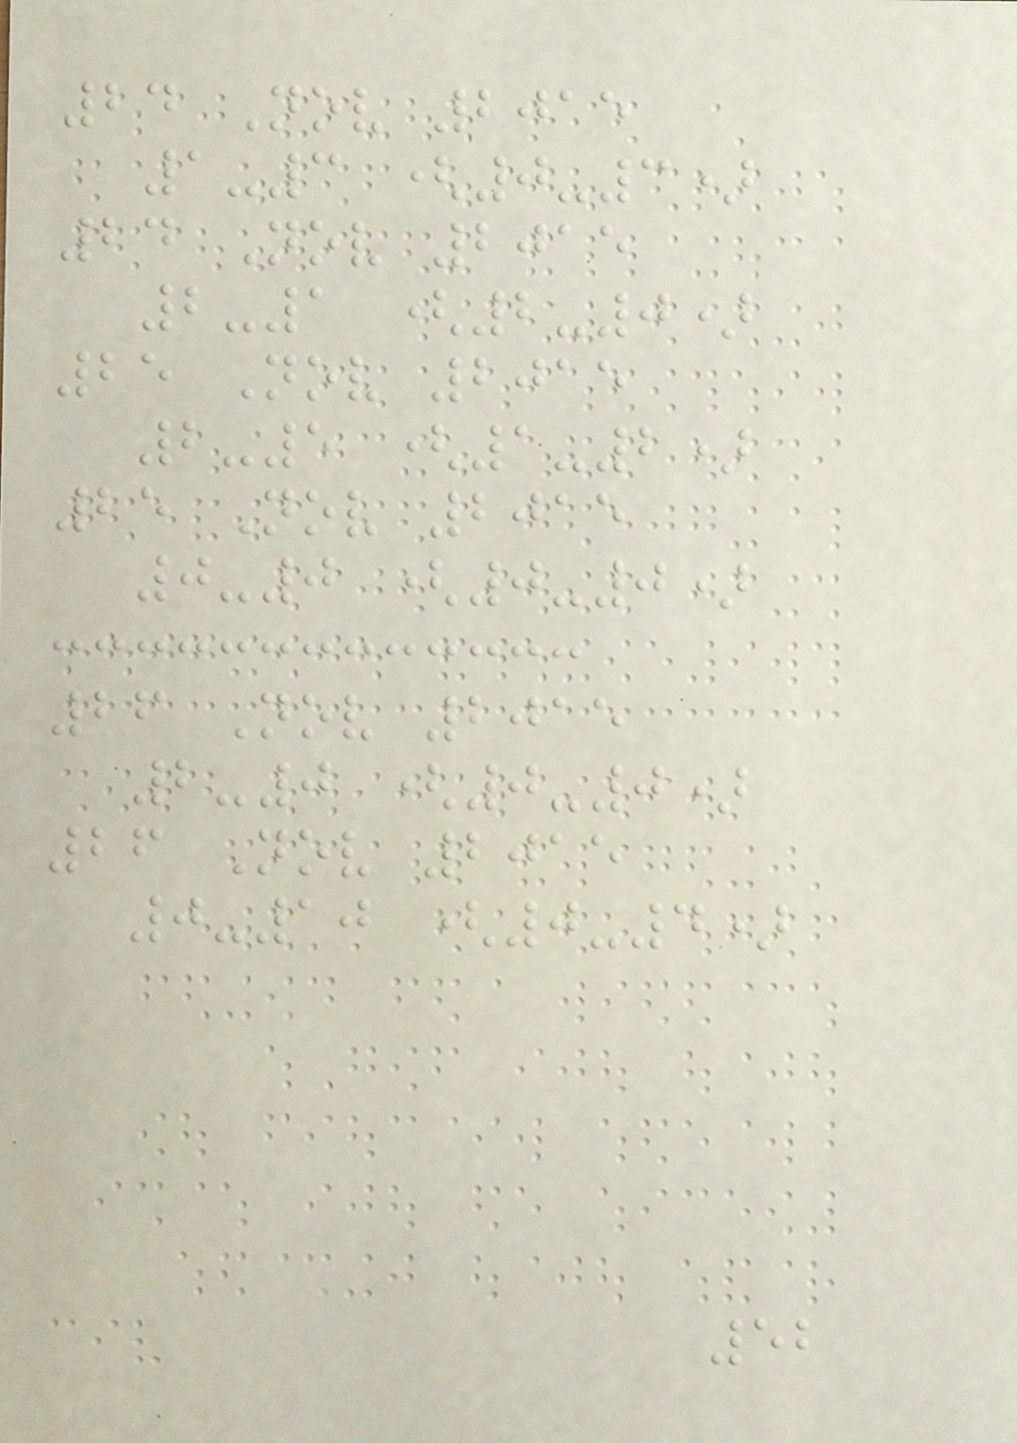24 Nov 2015
1-3 (0-3)
24 Nov 2015
2-1 (2-0)
25 Nov 2015
2-5 (1-2)
25 Nov 2015
0-0 (0-0)
26 Nov 2015
2-0 (0-0)
26 Nov 2015
0-10 (0-4)
52
